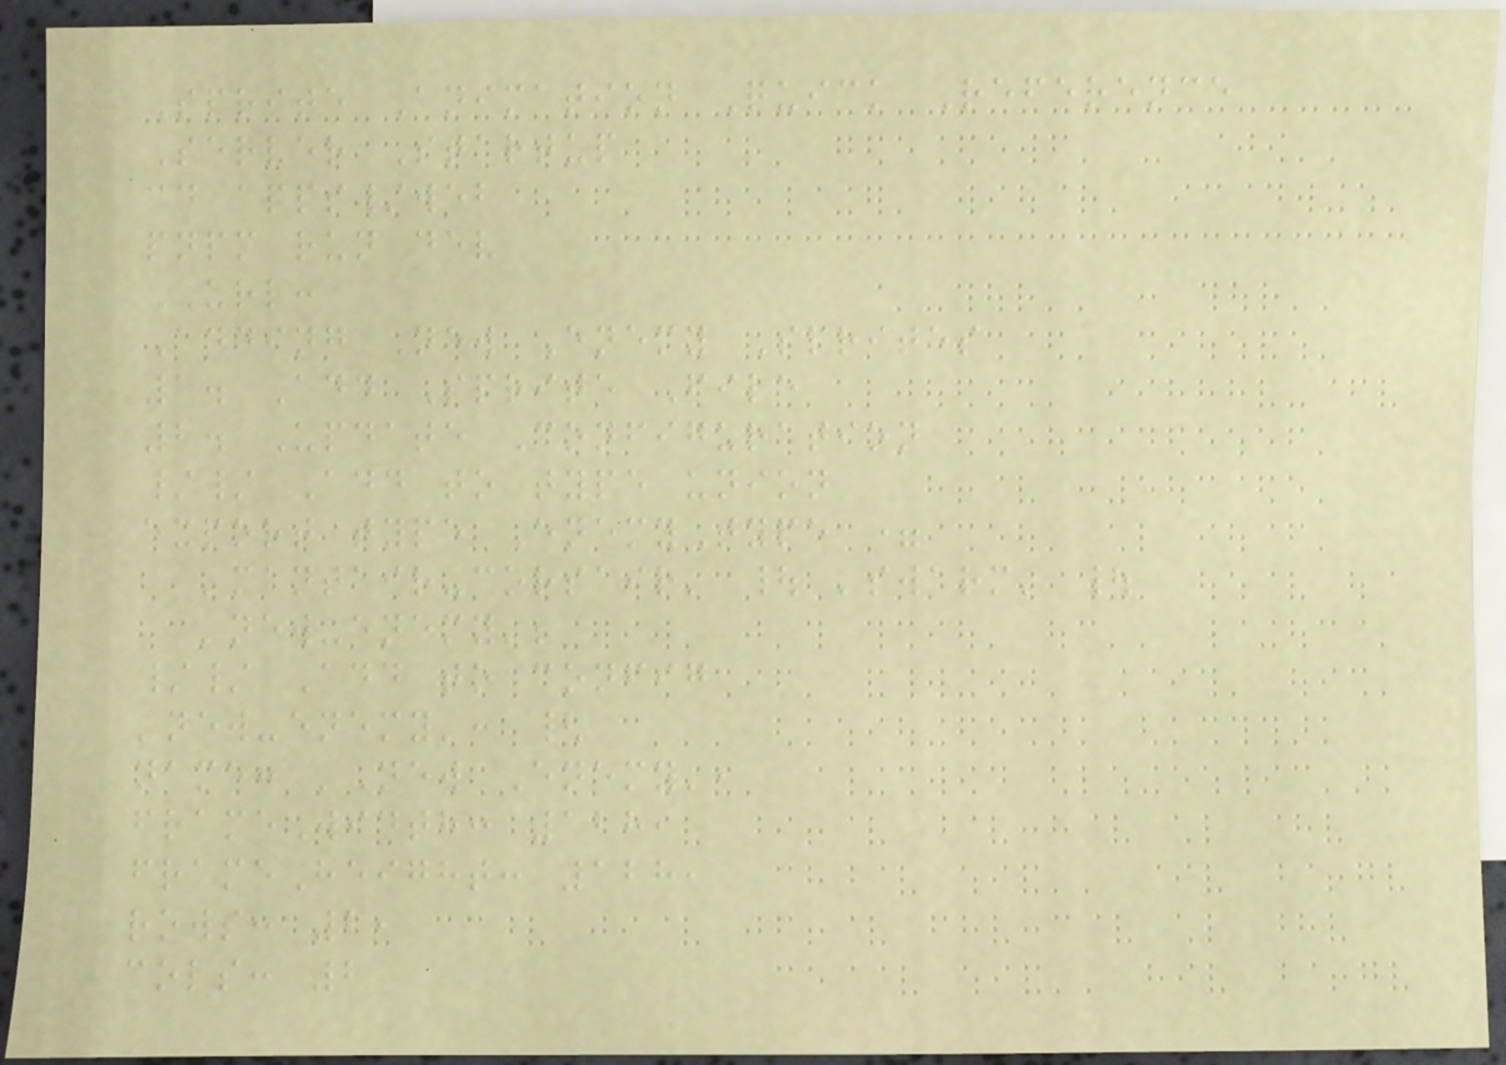Sprite Animation Quick Reference
Server Startup
cd apps/web
pnpm run dev
URL:
Adding New Enemy Sprites
1. Add Sprite File
2. Update Configuration
// Add to type union
export type EnemyType =
'mantair-corsair' | 'swarm' |
'new-enemy';
// Add to config
'new-enemy': {
name: 'New Enemy',
frameWidth: 128,
frameHeight: 128,
rows: 2,
cols: 2
